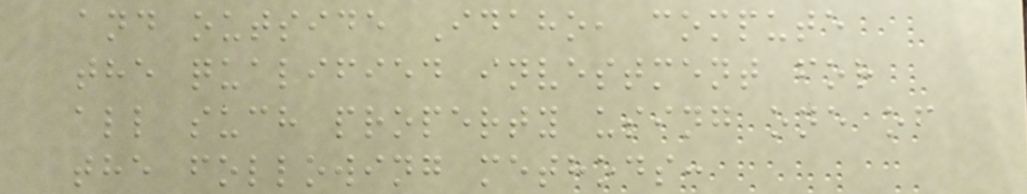and outside Idaho, compute
the qualified investment for
all such property using one of
the following methods:
